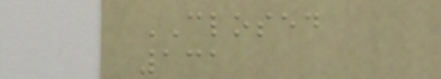CLOSED
131
